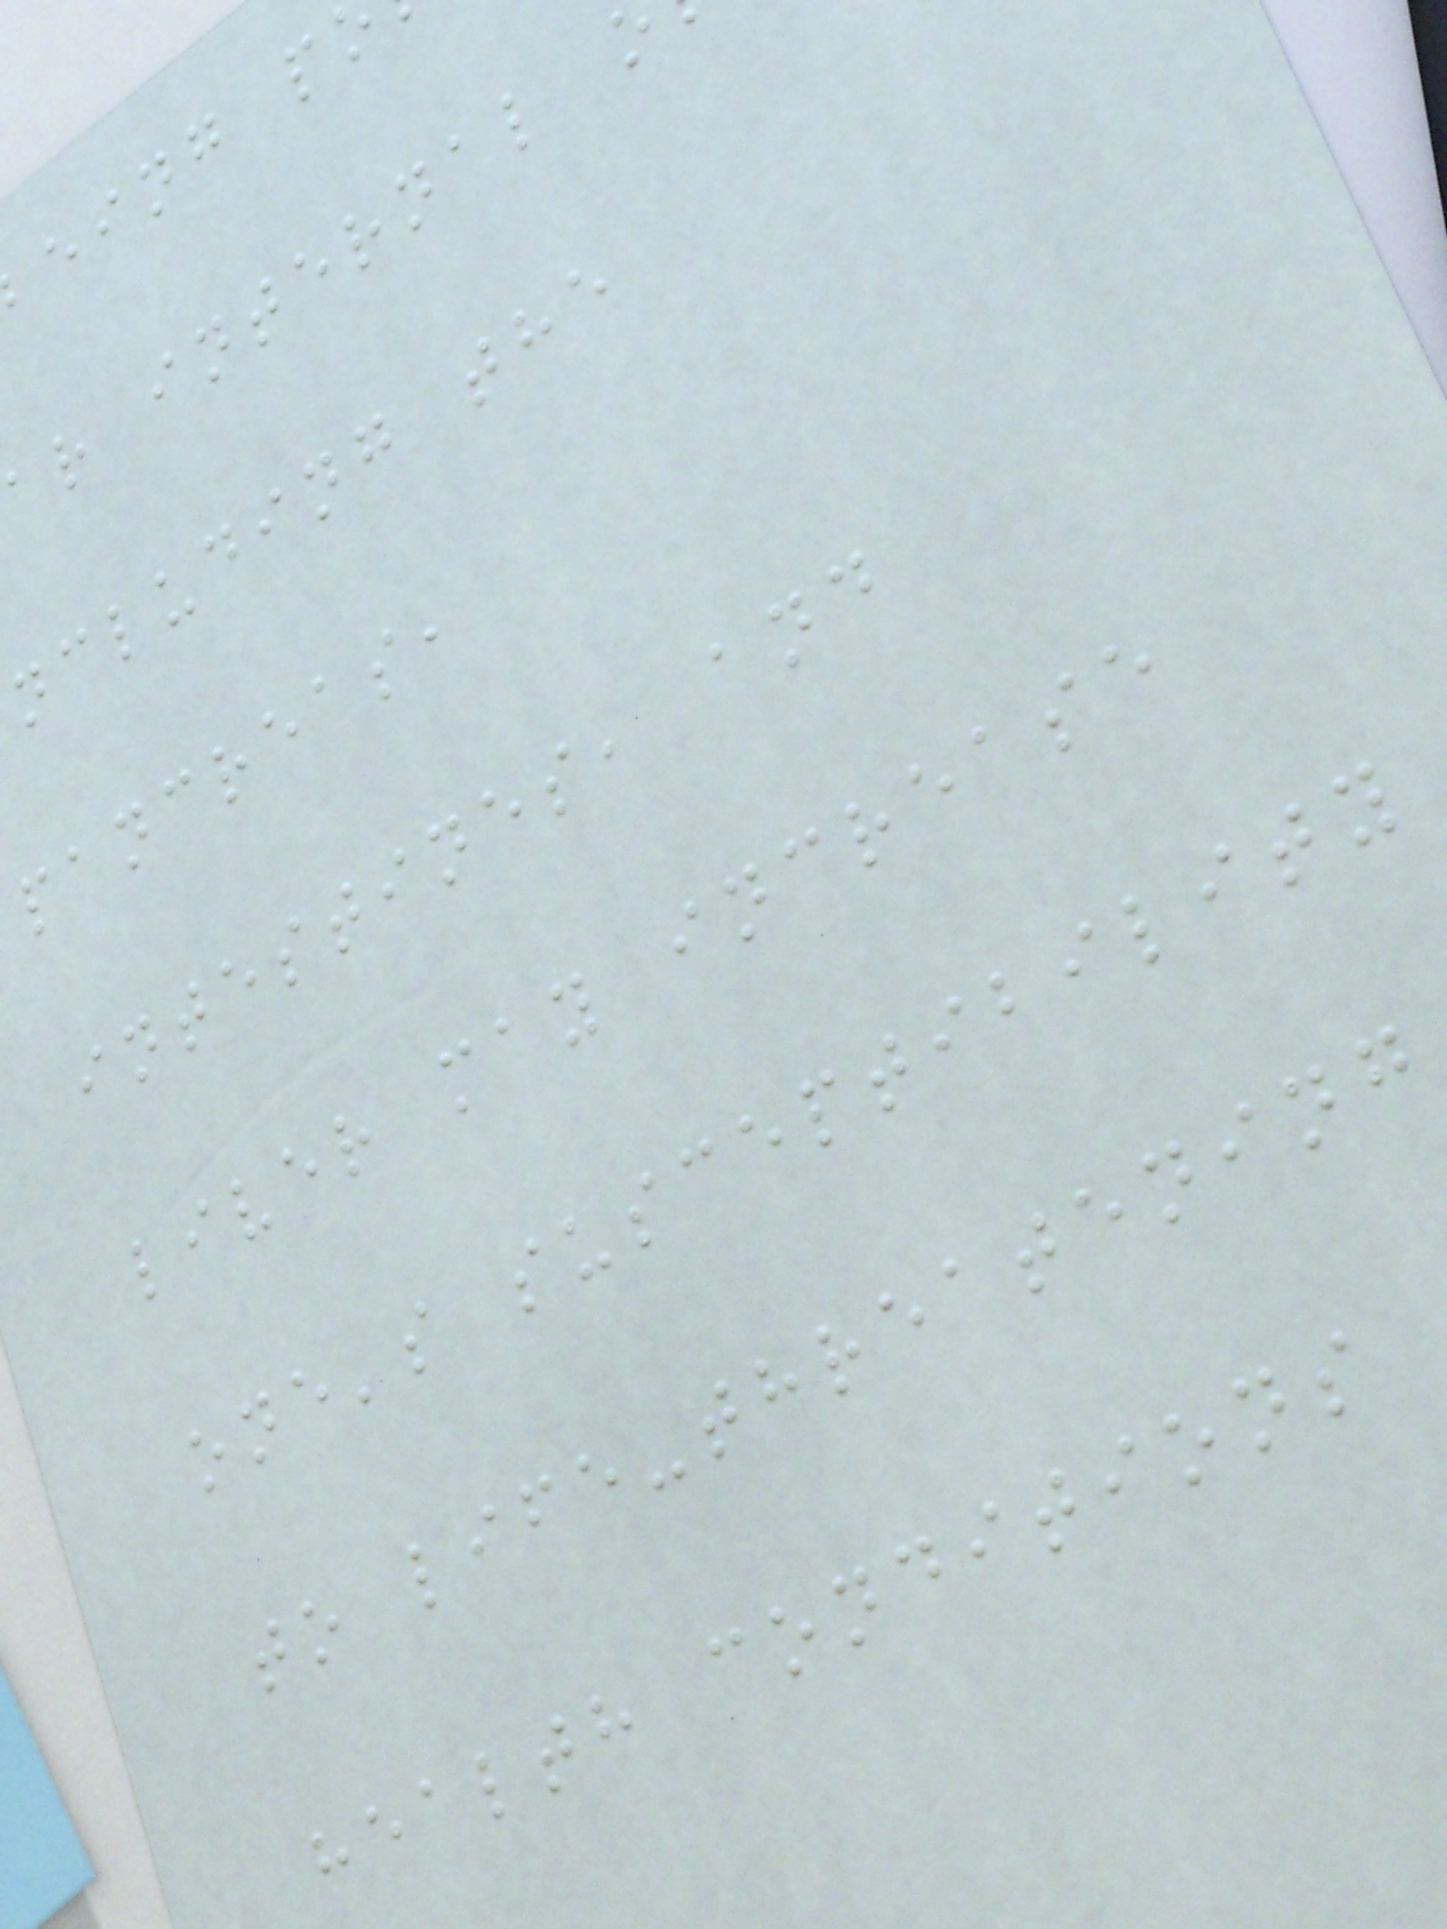eing p
ar internal
ncluding the
pancreas,
intestines, and
liver may increase
one's susceptibility
to life-threatening
health conditions
